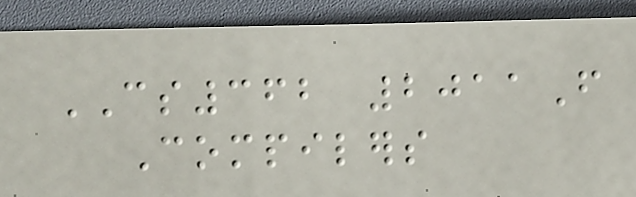CS362 2011F
Compilers
